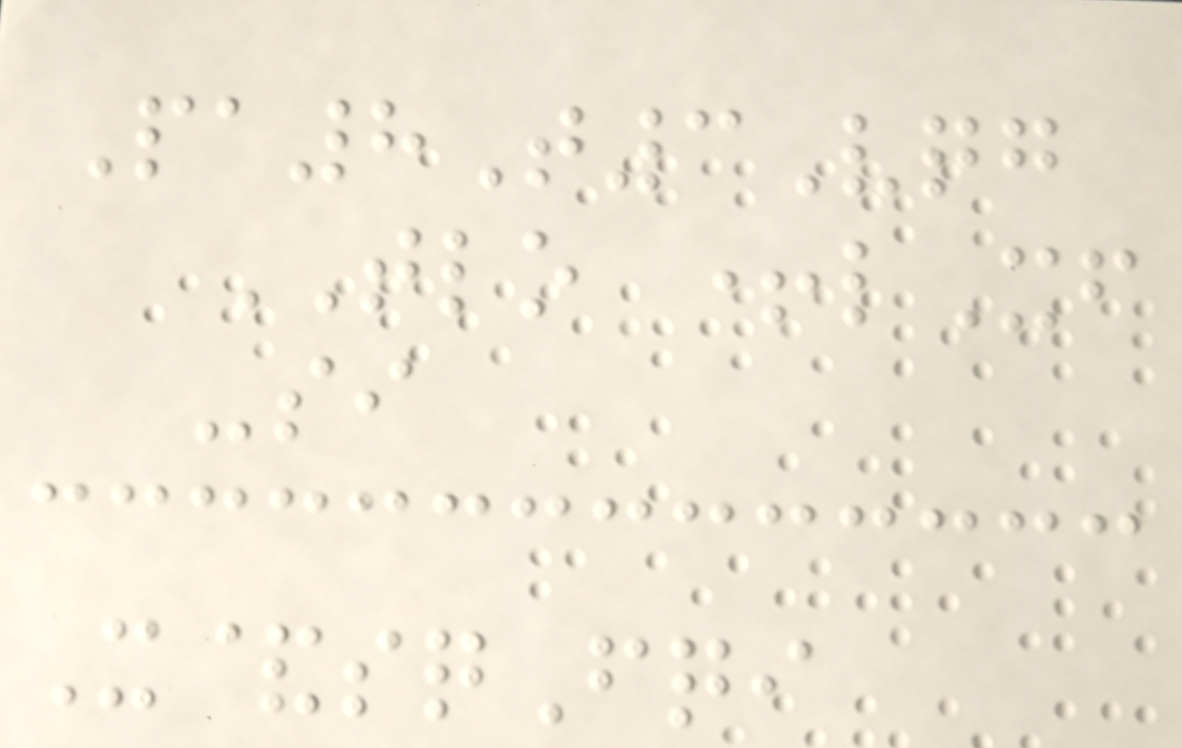Pa8T3Vqg
TLO +lXf
-si
X&sqFqi
